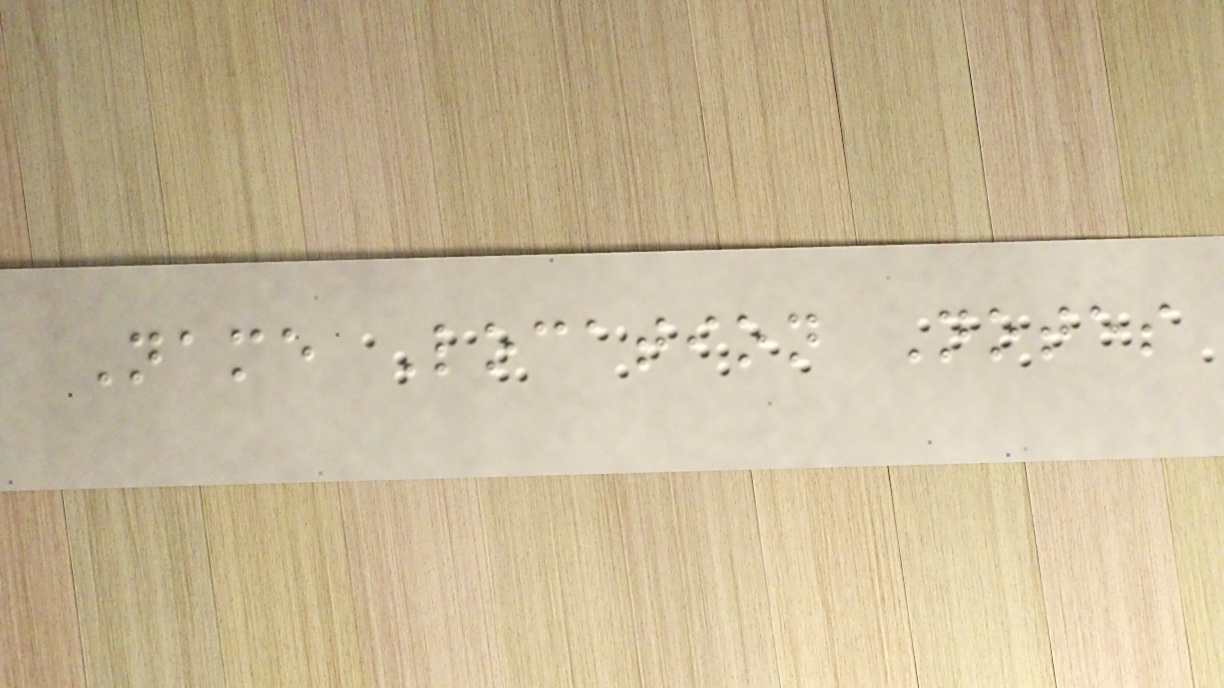Name Location Notes
